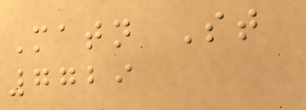Matn St
7729
